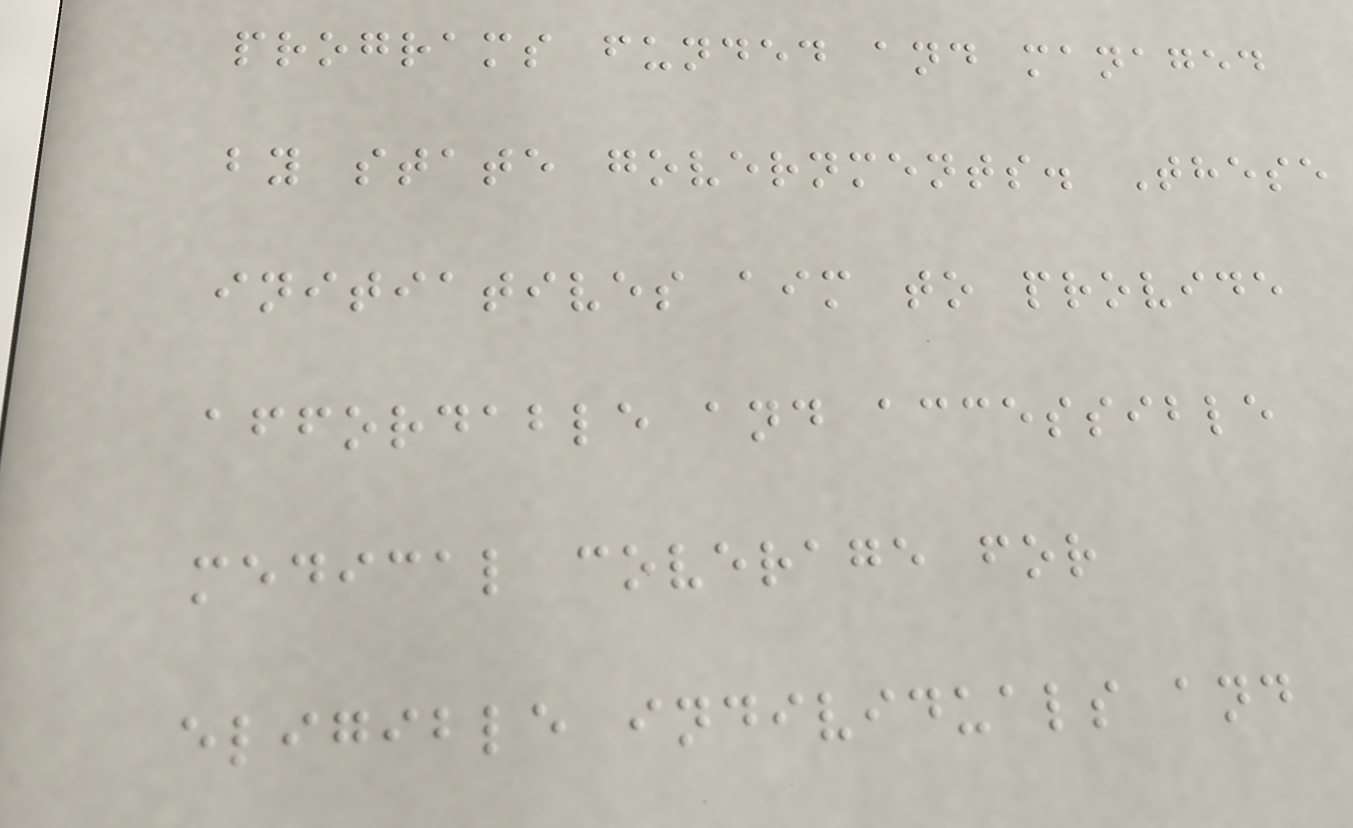programs funded and managed
by state governments. These
initiatives aim to provide
affordable and accessible
medical coverage for
eligible individuals and
